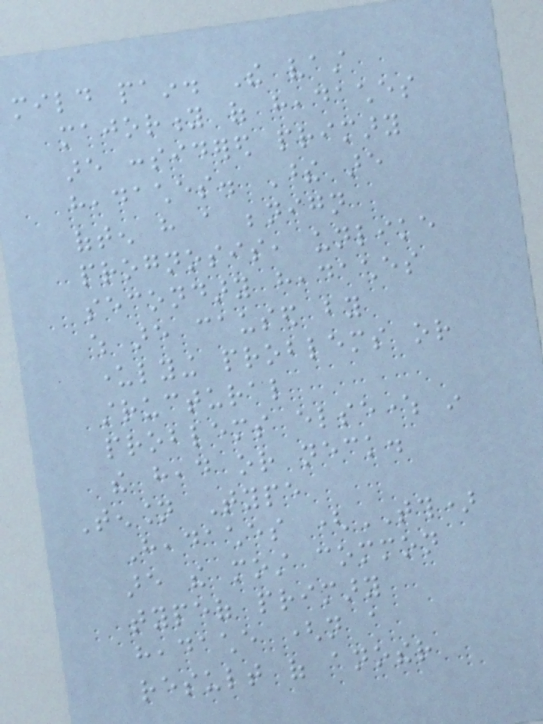mild pain. The vast
majority of headaches
are considered primary
headaches. These are
often have a benign
prognosis, unlike
secondary headaches
which are caused by
underlying problems or
structural
problems elsewhere in
the head or neck.
Tension Type
Headaches (TTH)
are the most common
typeof primary
headache (not a
result of another
